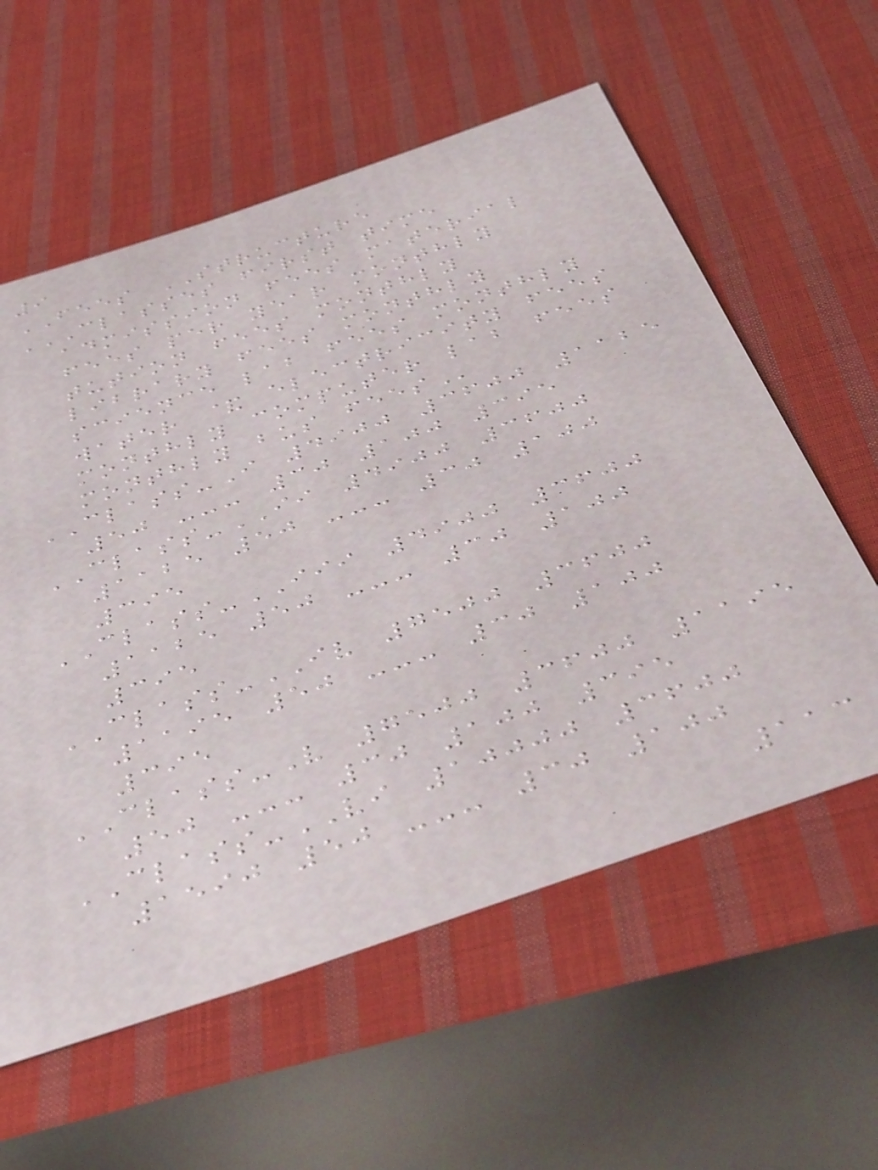9
FEES STRUCTURE
CLASSES FIRST TIME
ADMISSION FEES MATERIAL
FEES PER YEAR MONTHLY
TUTION FEES MONTHLY
LIBRARY FEES MONTHLY
SCIENCE LAB FEES MONTHLY
WATER & ELECTRICITY FEES
MONTHLY COMPUTER LAB FEES
MONTHLY BUS FEES
CLASS-I 4900 3600 1125
50 --- 30 100 395
CLASS-II 4900 3600
1125 50 --- 30 100
395
CLASS-III 4900 3600
1125 50 --- 30 100
395
CLASS-IV 7500 3600
1195 50 --- 30 100
395
CLASS-V 7500 3600 1195
50 --- 30 100 395
CLASS-VI 10000 3600
1590 50 --- 30 100
113
